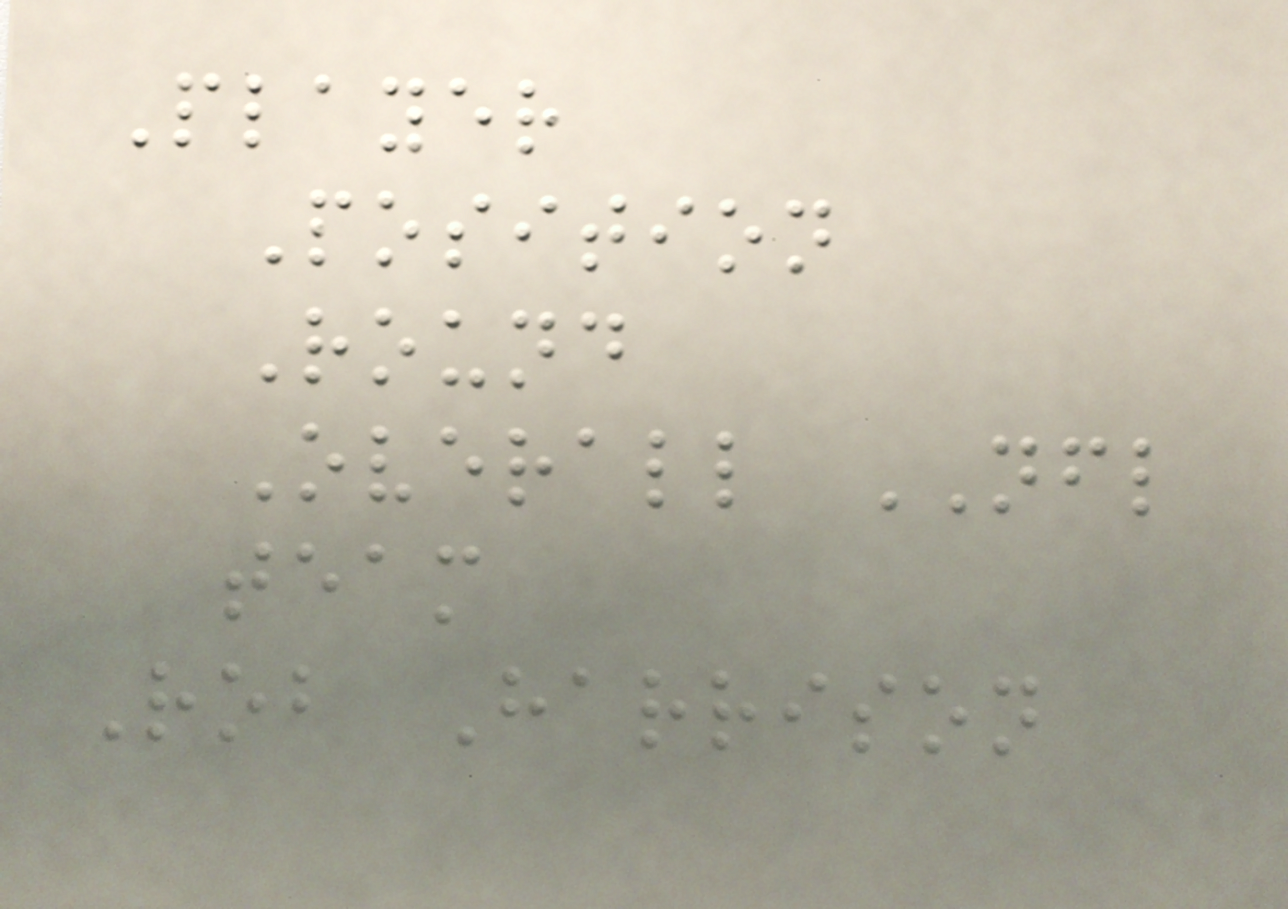Player
Position
Round
Overall NFL
team
Rob Harrison
